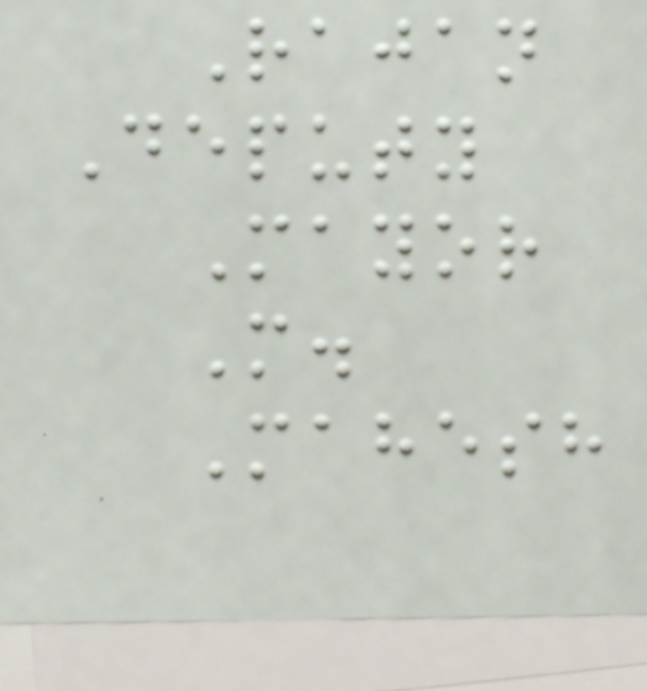Rajan
Deputy
Mayor
M.
Mahesh
